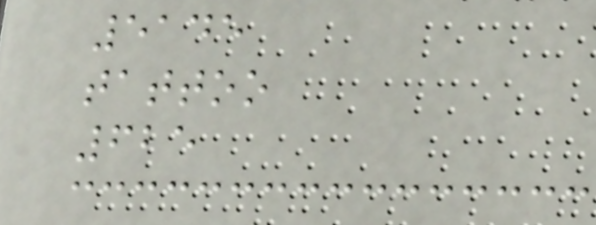5145
tattoo
625
